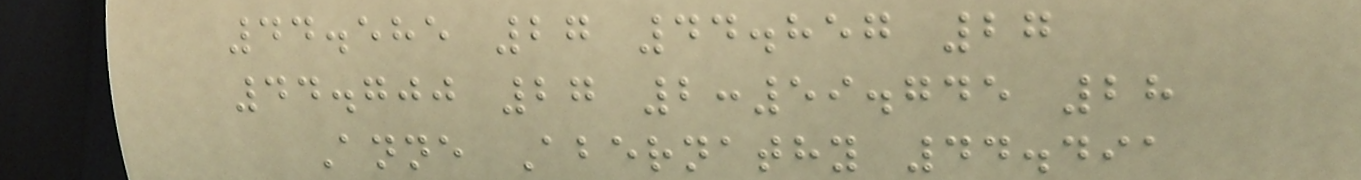44.585 27 44.857 27
44.700 27 2:59.745 28
Anne Abernathy 44.491
